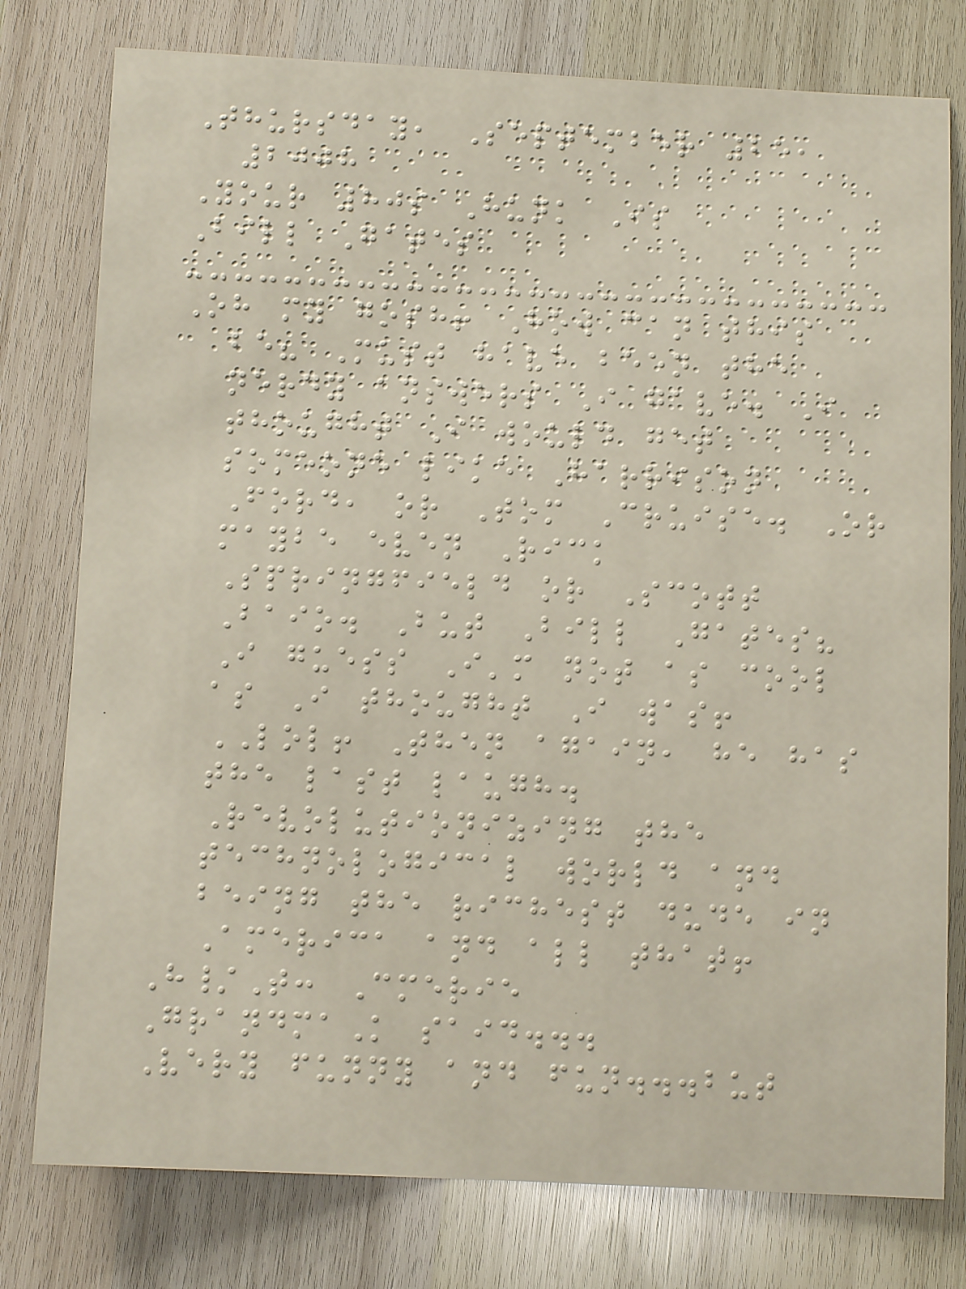Thursday, September 25,
2008
Your 80s Hunk Is
Bill Gates
Oh my gosh! How can this
be? Must have been the
nerdy answers I gave. I
thought I would get
someone like Harrison
Ford, or Tom Cruise. Or
maybe even Rick
Springfield or Scott
Baio. But Bill Gates?
I guess I'm not as cool
as I thought I was!
LOL! Then again, he has
the last laugh.
Revolutionizing the
technological world and
being the richest dude in
America and all that!
H/T: Cmerie
GrandmaK said...
Very funny and fun...but
